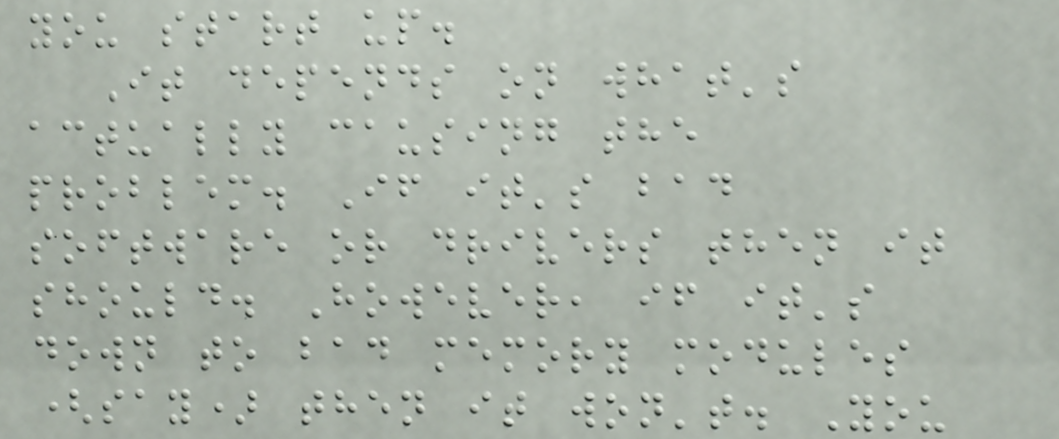you start up.
It depends on what's
actually causing the
problem. If it's bad
software or drivers then it
should. However, if it's
down to bad memory modules
(say) then it won't. You
